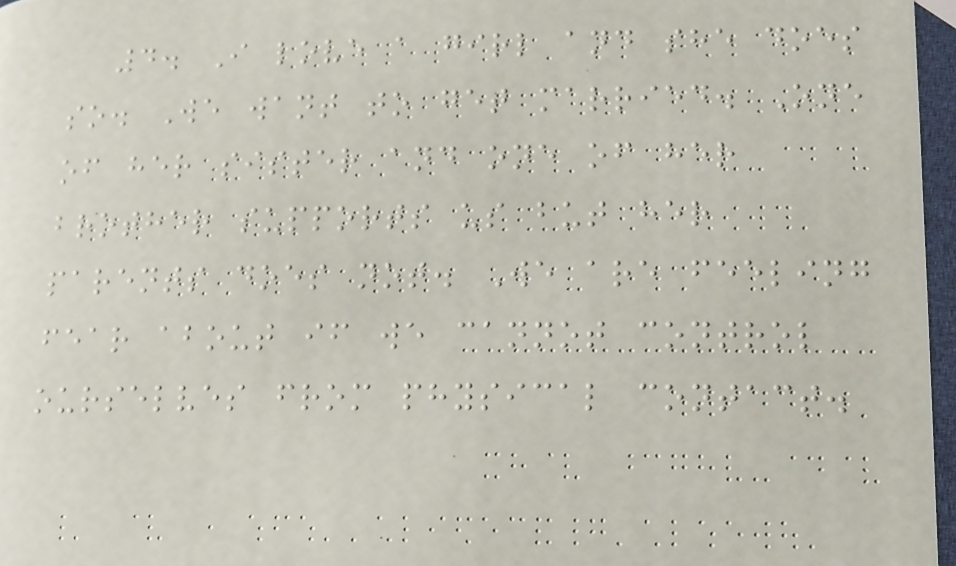4. I love a girl and she does
so. We want to get married. One
of her sister and one of her
brother supports us but her
parents does not. We are feeling
fear about if we cannot control
ourselves from physical contact.
